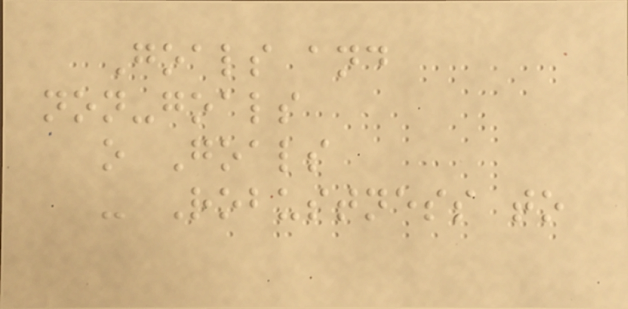Goals and
non-goals
o Goals
- Robustness to
